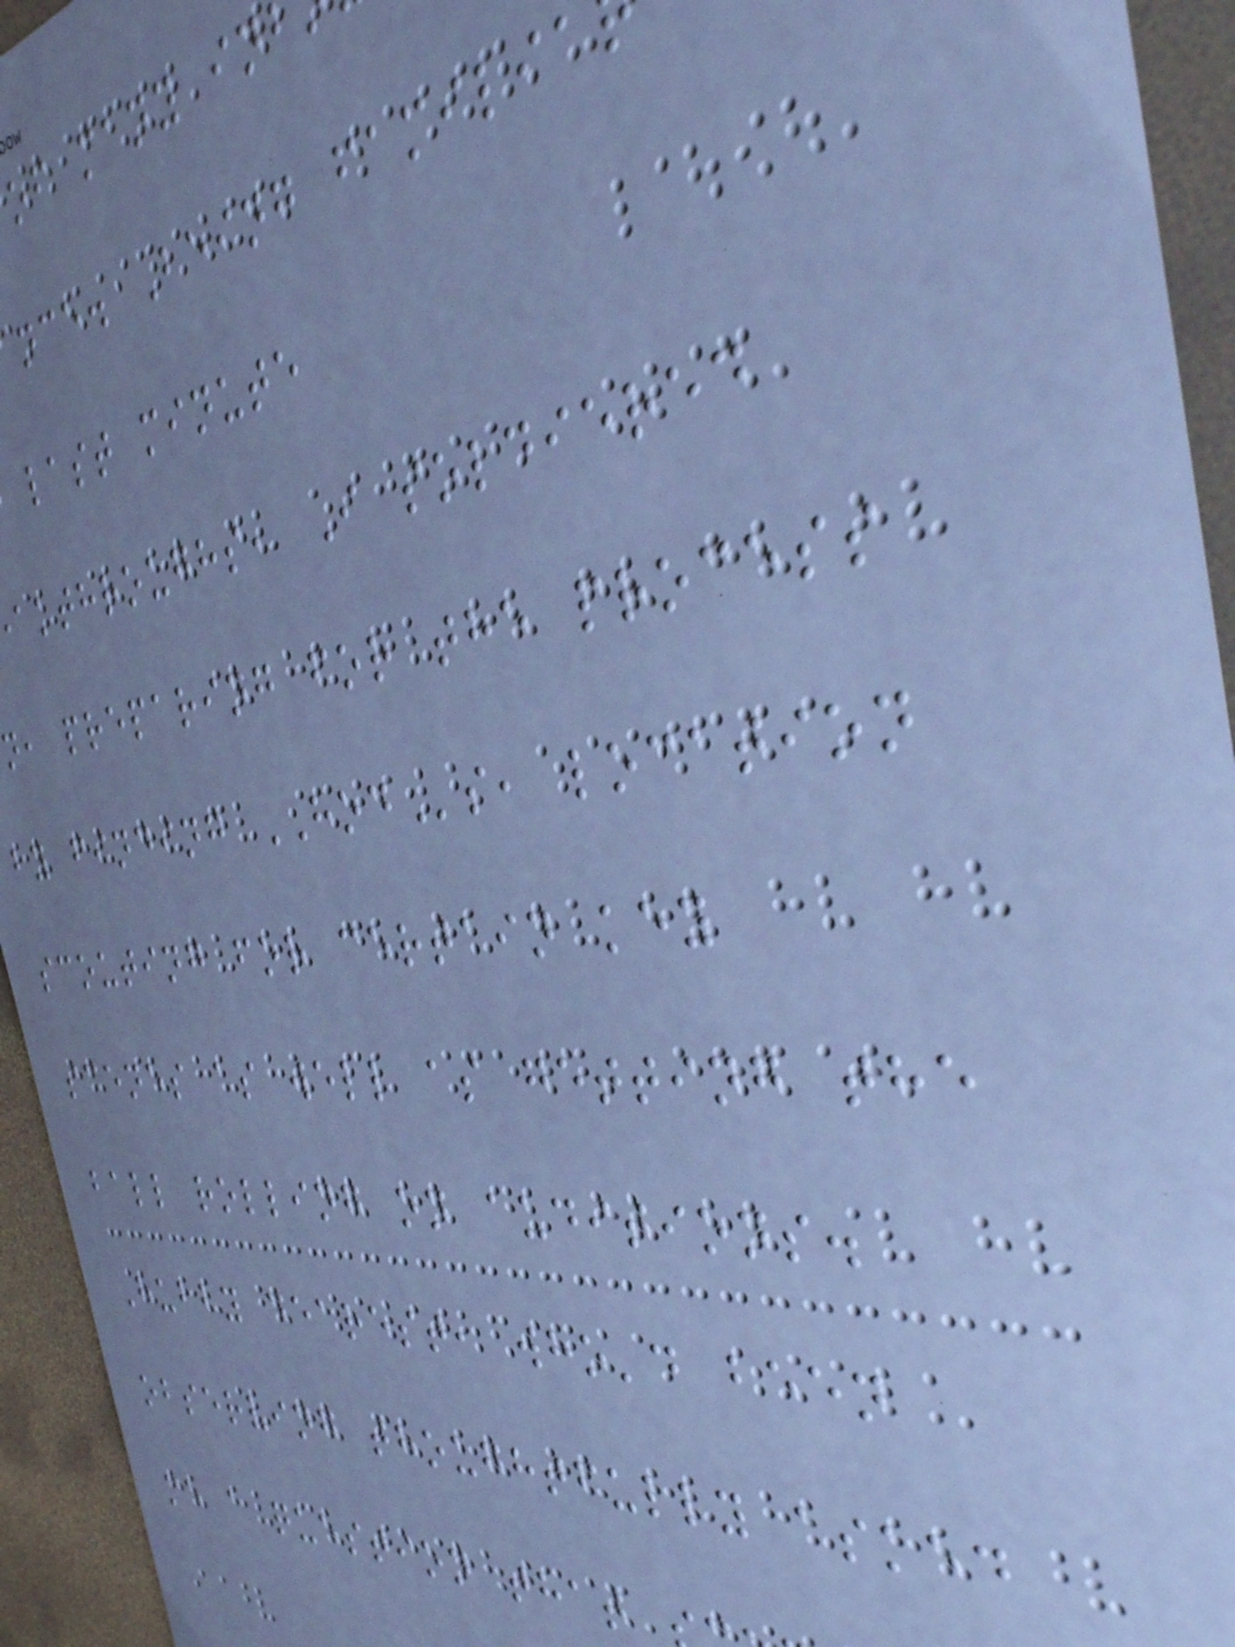of many in
nce. Being familia
last minute
akthroughs, I soldiered
n, preparing for the process
by finding HODs, location
scouting for certain key
scenes as well as getting the
ball rolling on auditions.
Hubby dearest, who'd been
observing thoughtfully asked
me a question that
